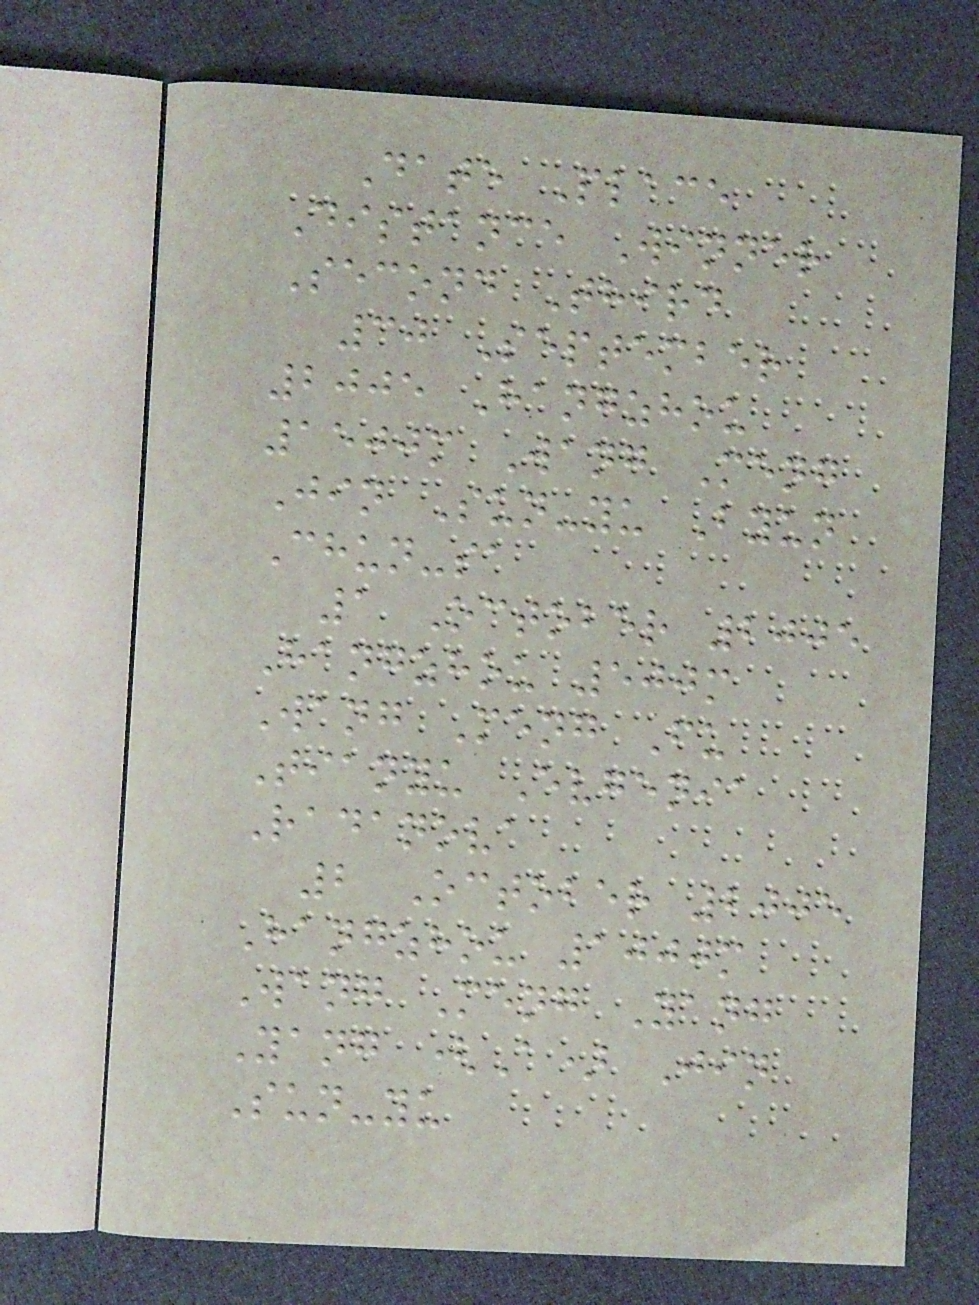Date Place
Distance Winner
Second Third
30 September
2005 Hangzhou
1500m Wang Meng
Jin Sun-yu Byun
Chun-sa
1 October 2005
Hangzhou 500m
Wang Meng Fu
Tianyu Evgenia
Radanova
2 October 2005
Hangzhou 1000m
Wang Meng Yang
Yang (A) Jin
Sun-yu
